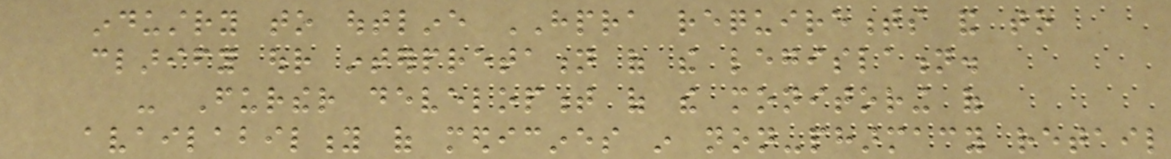industry to outline HPRA requirements and to
clarify our interpretation of the legislation.
- Further development of the monitoring of
availability of medicines in non-pharmacy retail
